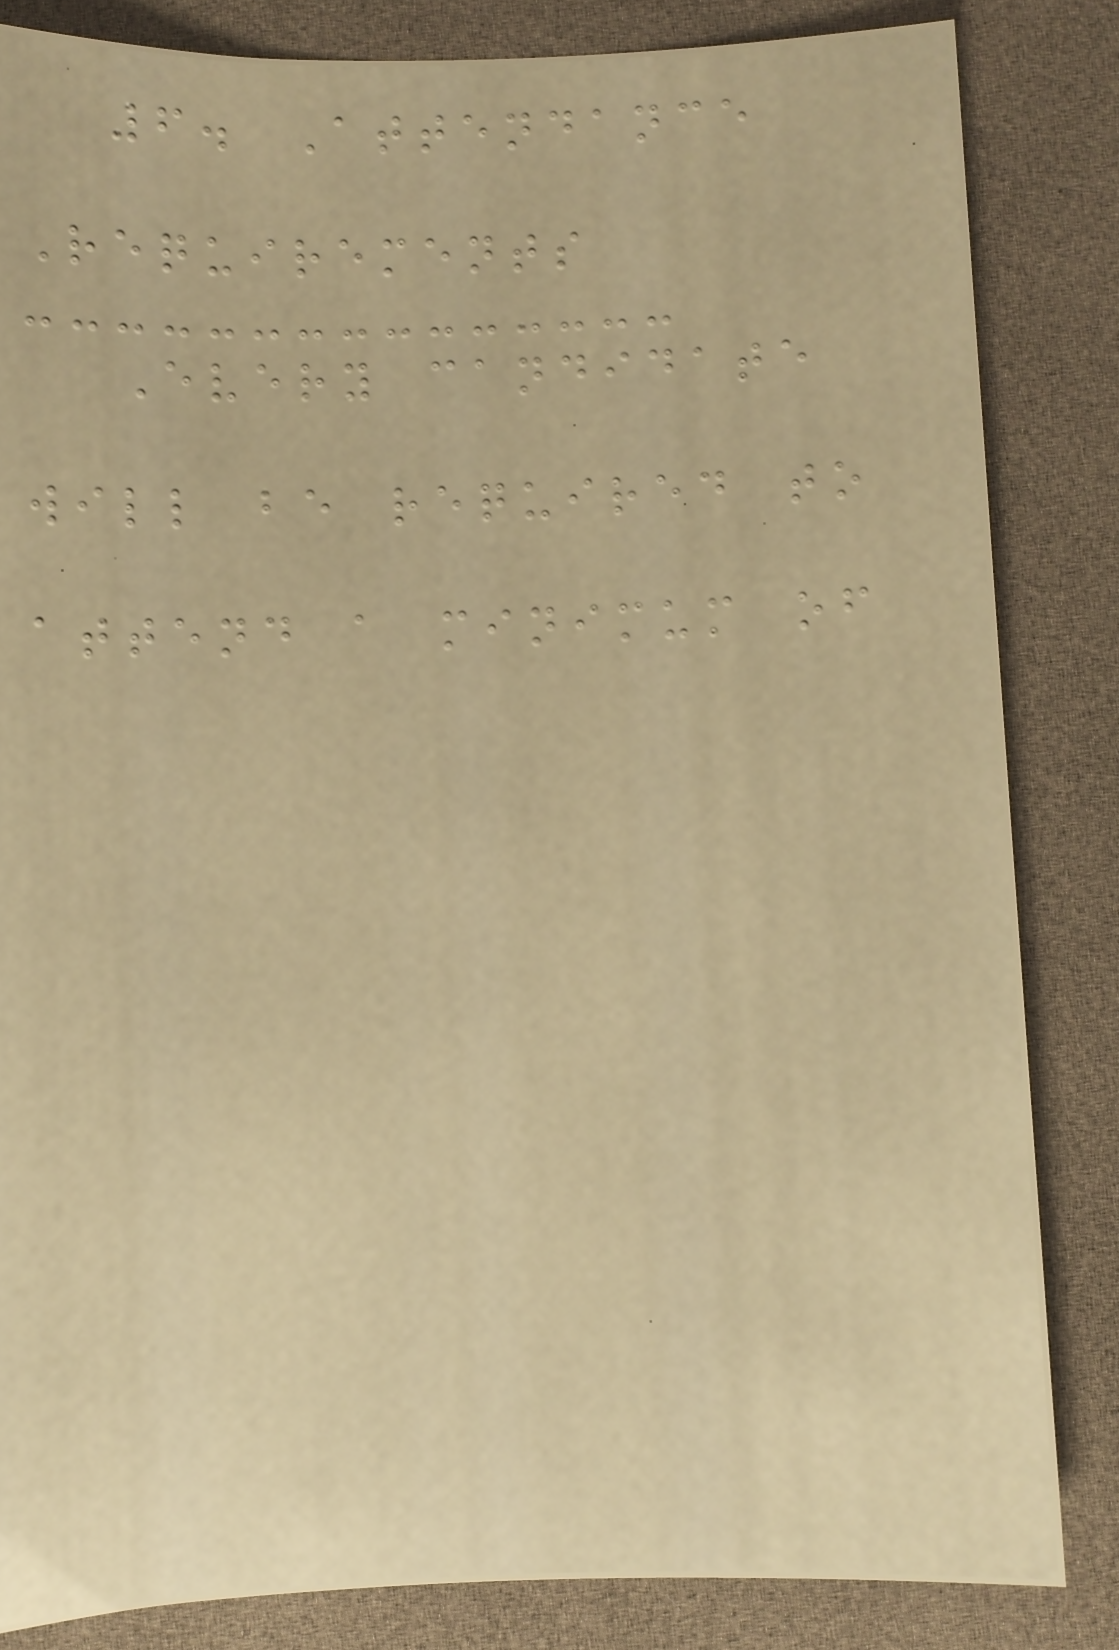6. Attendance
Requirements
Every candidate
will be required to
attend a minimum of
